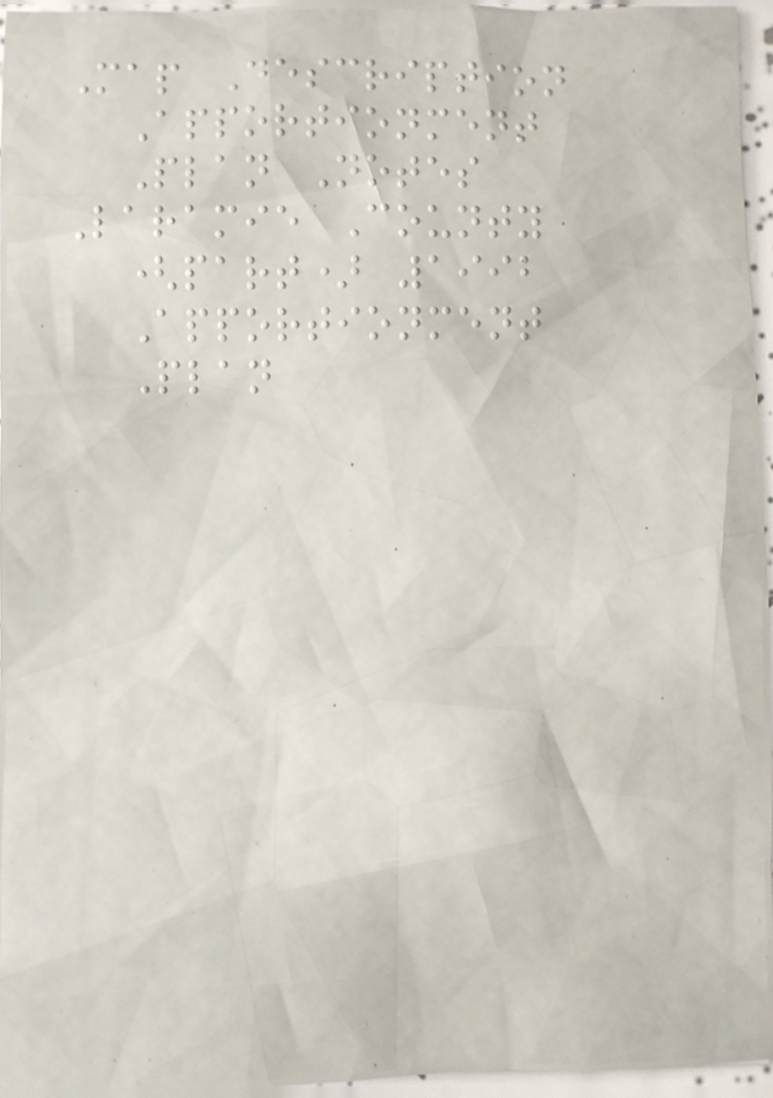Map Description
Apportionment
Plan Notes
Laramie County
(part) 1992
Apportionment
Plan
